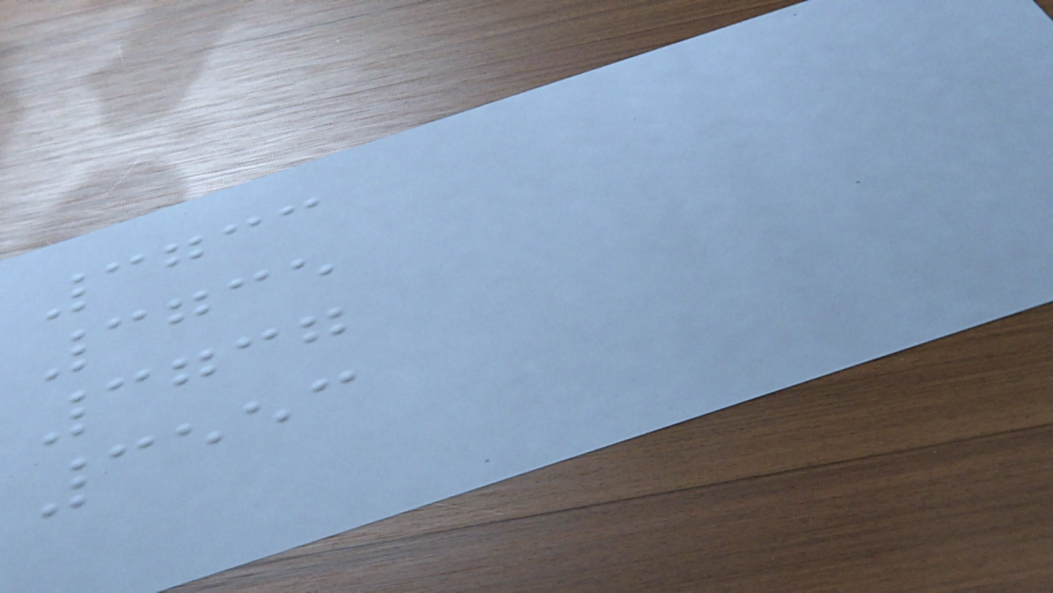3733
3735
3737
3553
